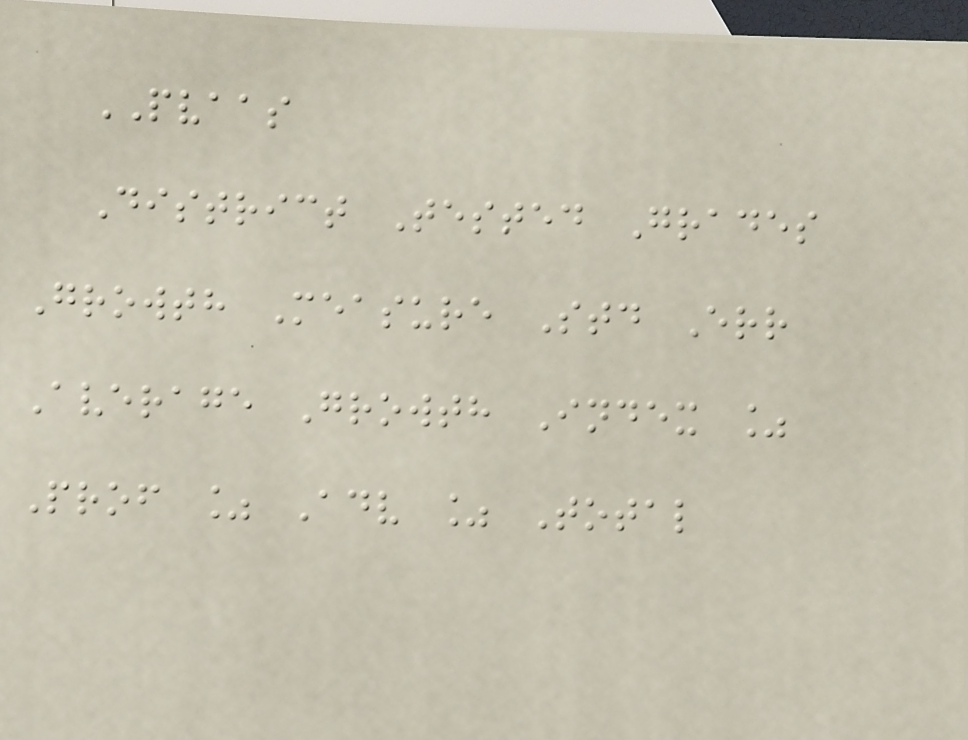PVAAS
District Tested Grades
Growth Measure Std Err
Average Growth Index %
Prof % Adv % Total
